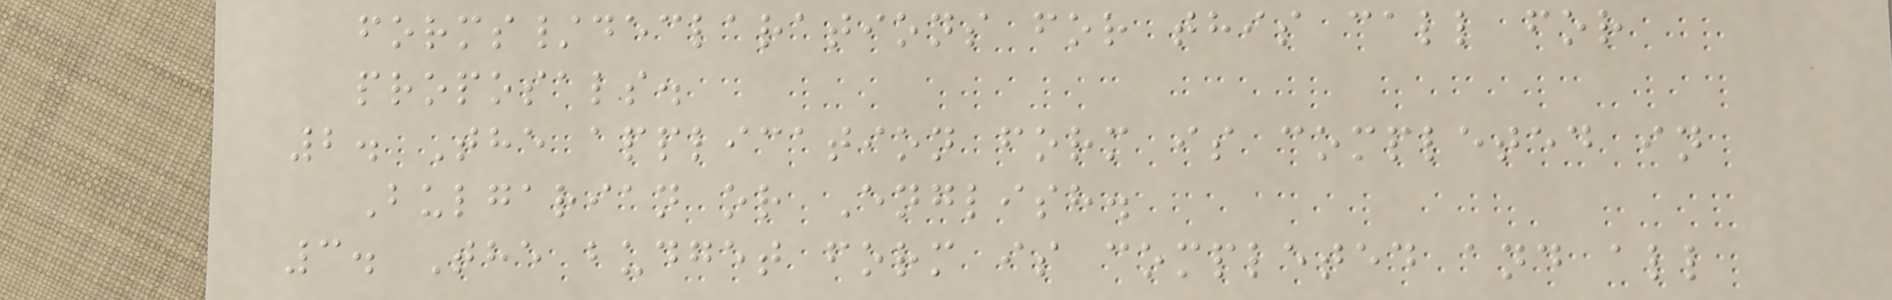forms/declarations for this call for
proposals.
2. The application form is completed in
Bulgarian or English.
3. The budget form is completed and all
